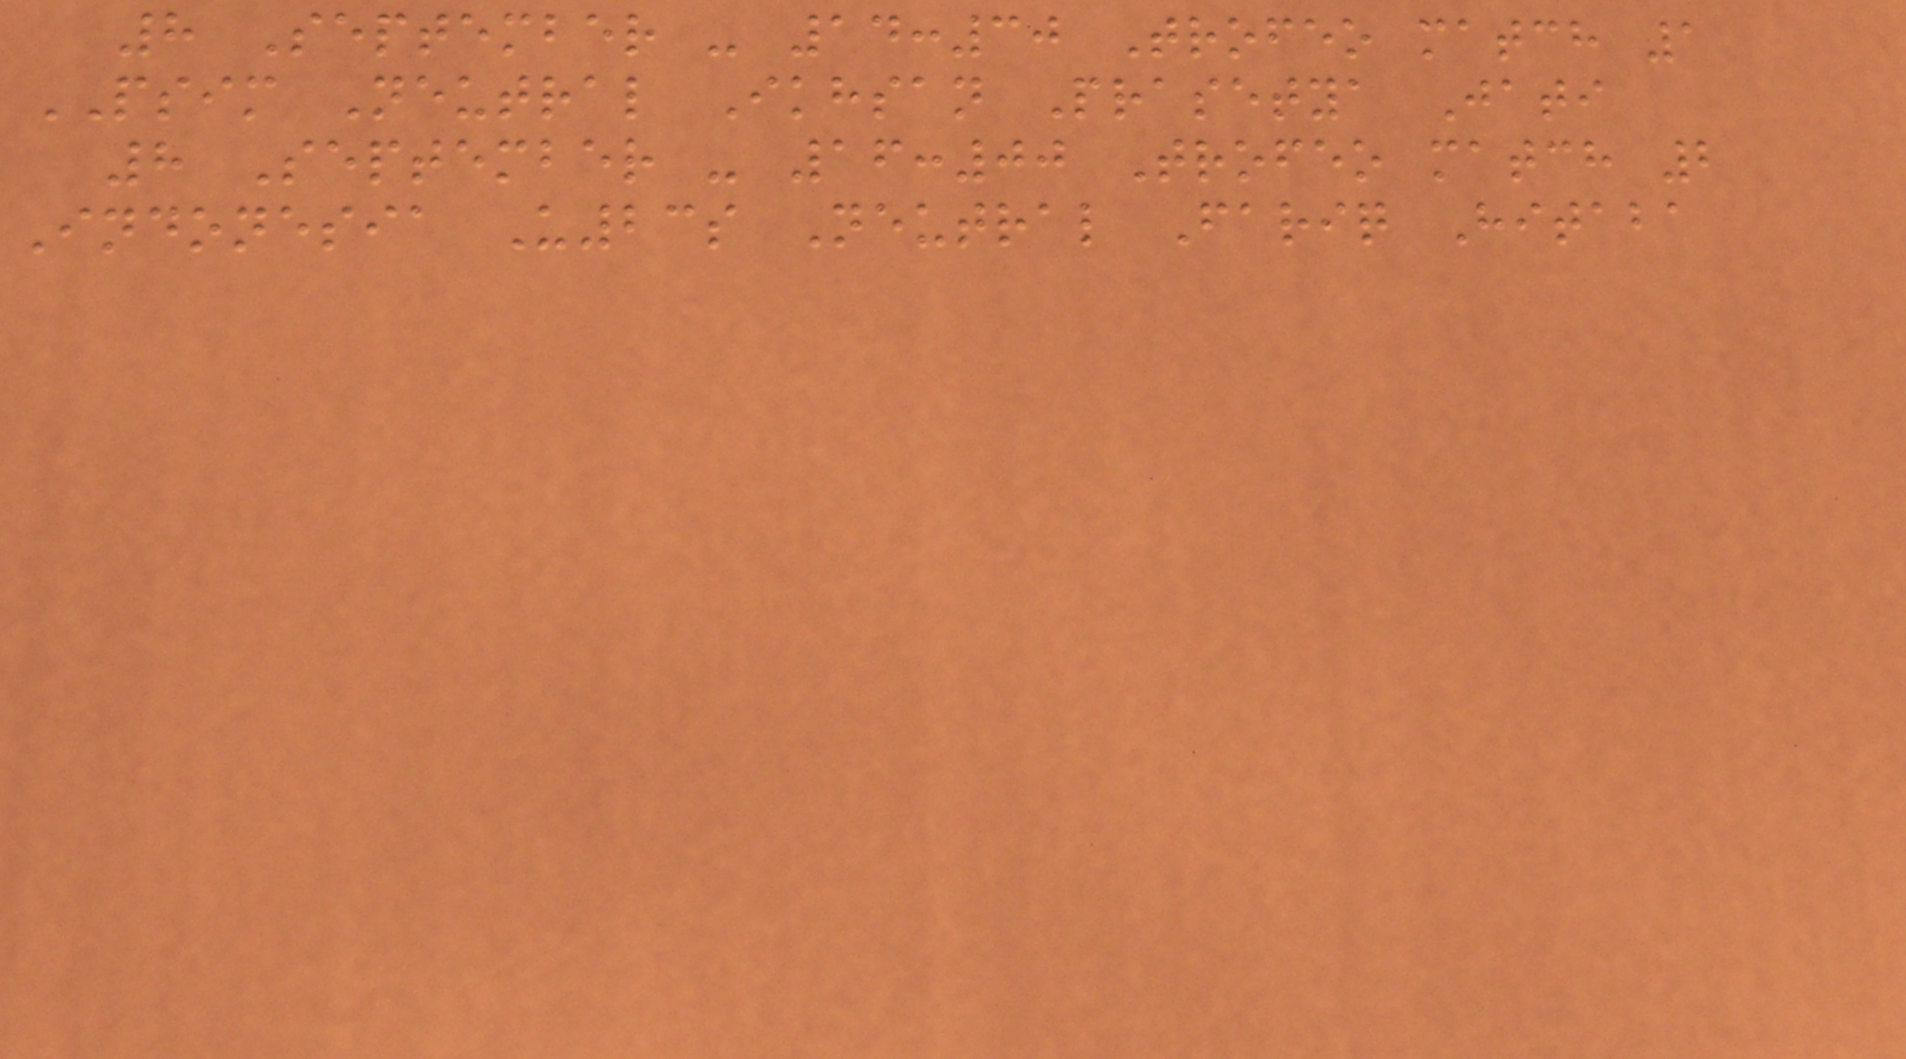8 September - 14:30 Trofeo match 1
PSIM Neutral Ikhsan Prasetya Jati
8 September - 16:00 Trofeo match 2
Indonesia U23s Neutral Fariq Hitaba
